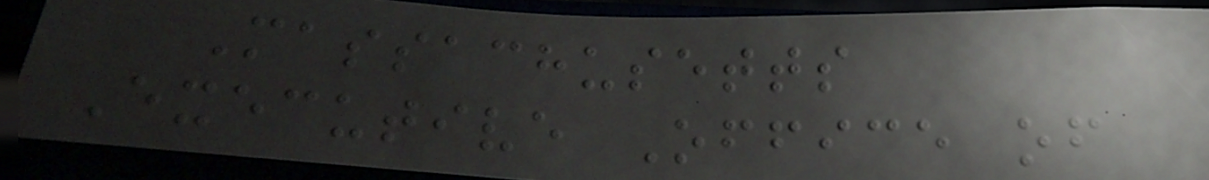Massachusetts
Executive Office of
